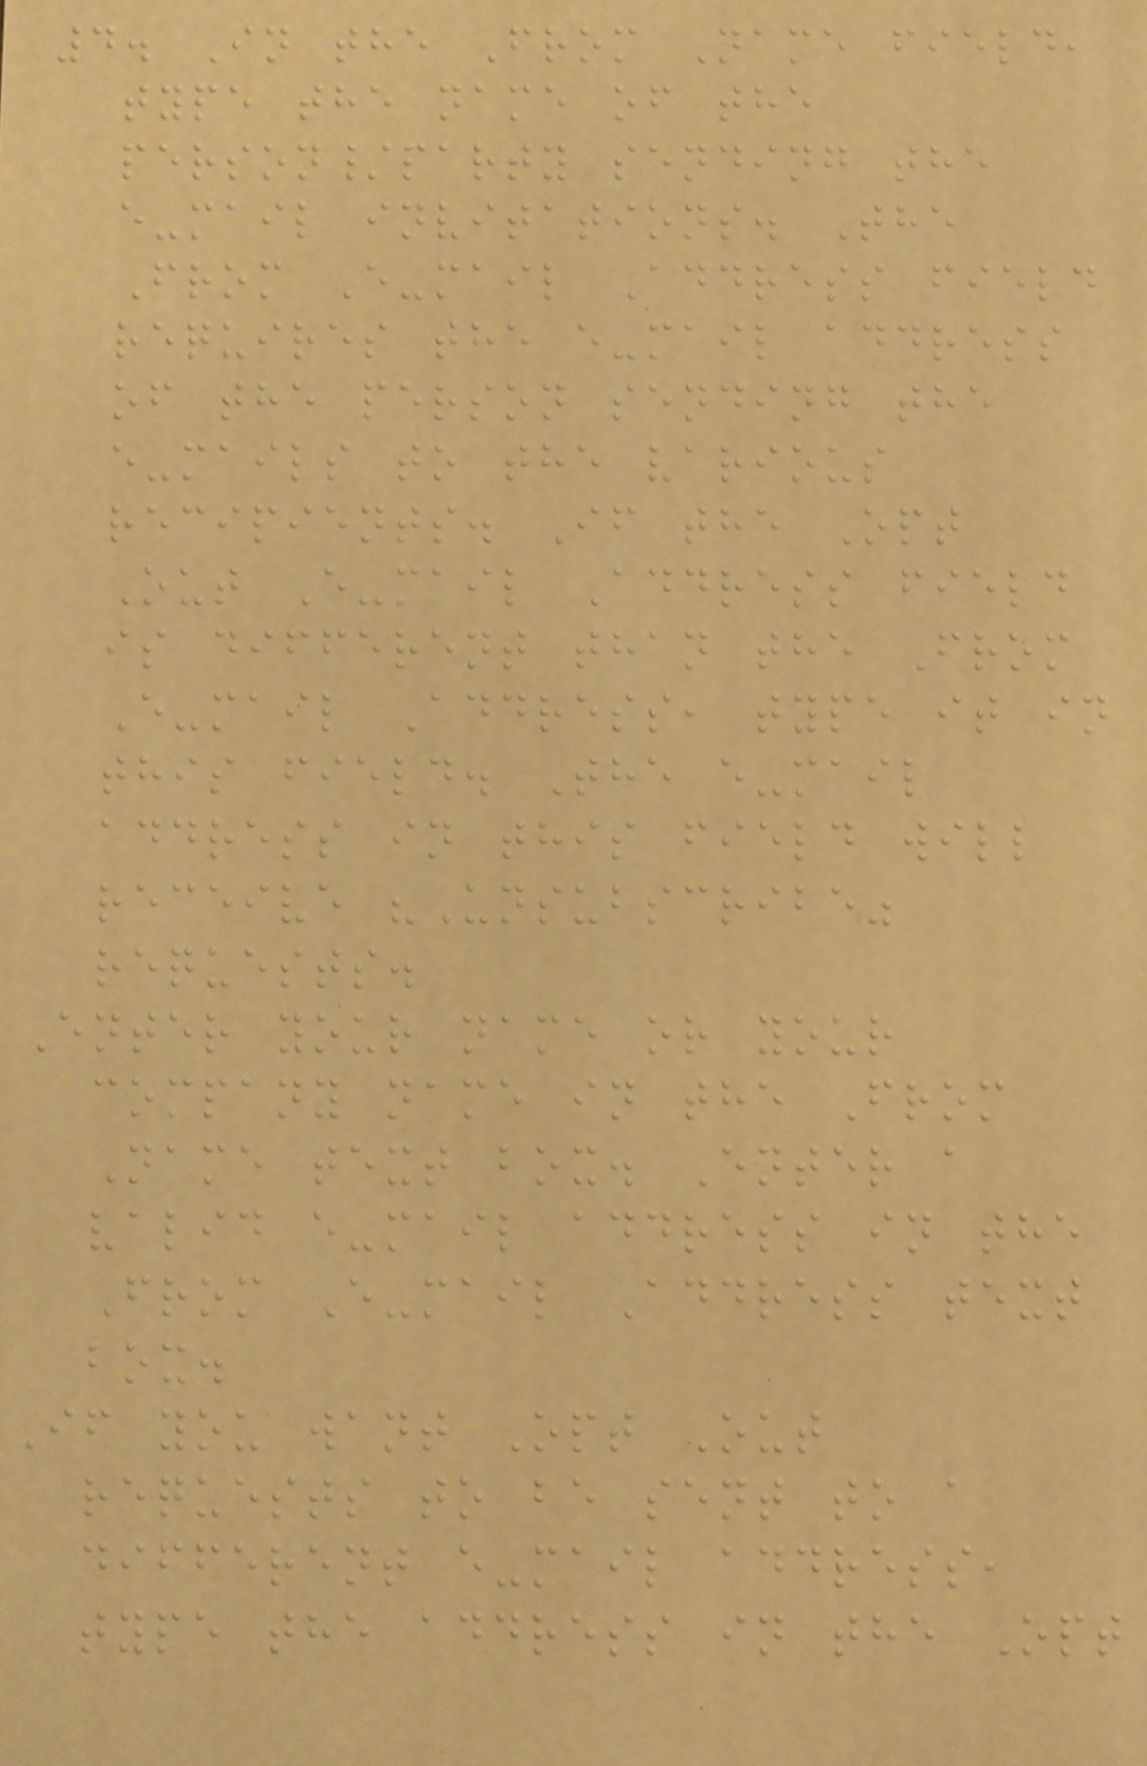4. In the From Name field,
type the name of the
person/party sending the
e-mail invitations. The
From E-mail Address field
requires the e-mail address
of the person sending the
e-mails to the various
recipients. If the Opt
Out E-mail Address field
is different than the From
E-mail Address, type it in
this field. The e-mail
address in this field will
receive "Unsubscribe"
requests.
Enter your name or your
company name in the From
Name text box. Enter a
valid e-mail address in the
From E-mail Address text
box.
If you want Opt Out
requests to be sent to a
different e-mail address,
type the address in the Opt
